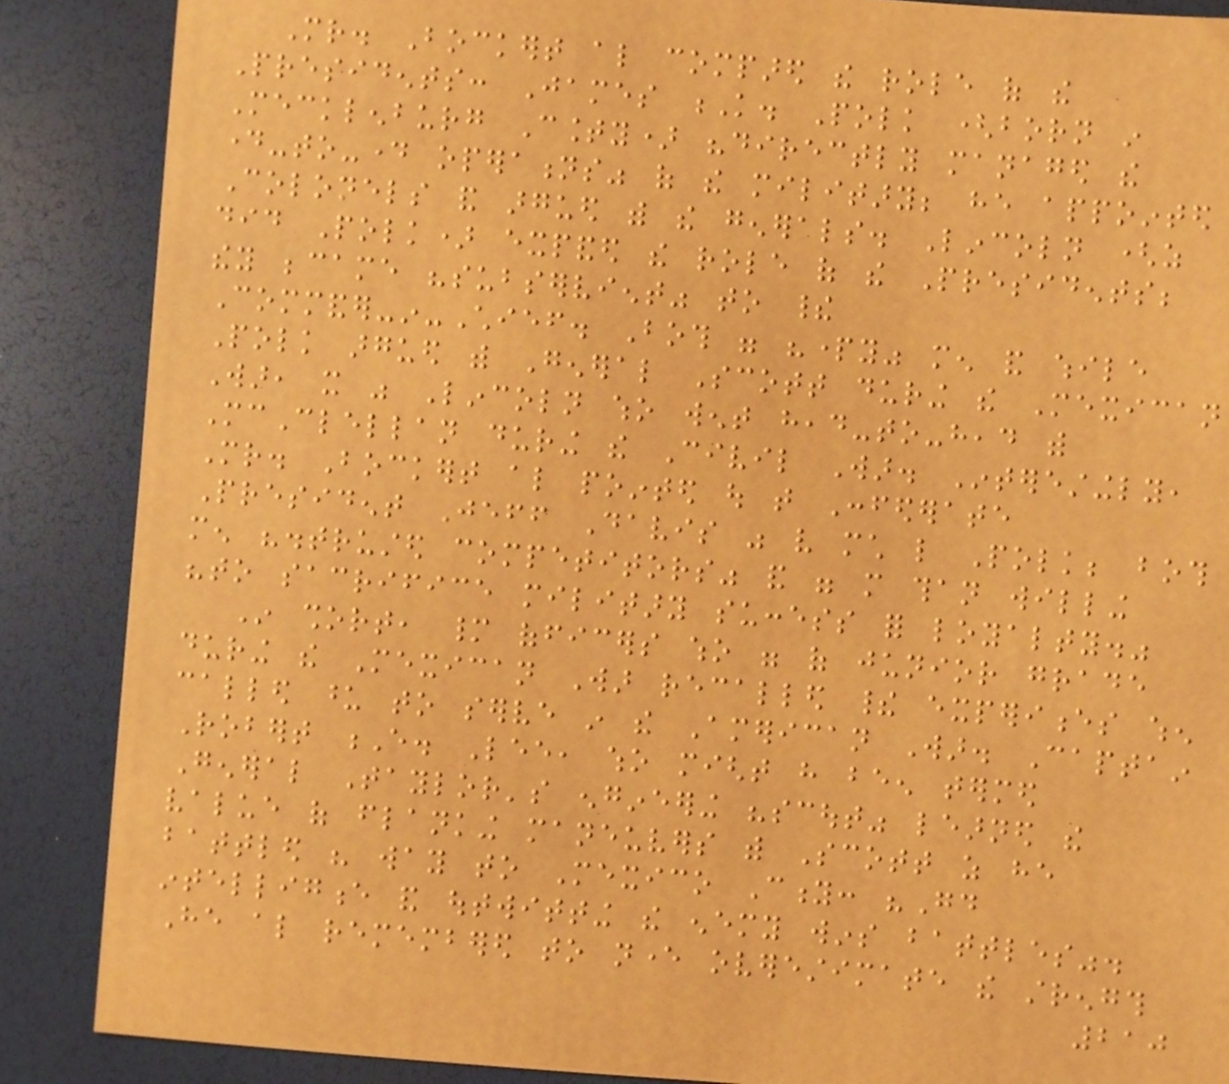Mr. Bockert also compared the role of the
Presidents: James K. Polk (born in
Mecklenburg County) "directly managed the
day-to-day operations" of the military; he appointed
Colonels and argued with the generals. Lincoln (as
did Polk) expanded the role of the Presidents;
they became "subservient" to their
Commander-in-Chief. Both were "party" men and while
Polk argued with General Scott during the Mexican
War, it was Lincoln who went head-to-head with
McClellan during the Civil War. Interestingly,
Mr. Bockert also pointed out that Confederate
President Jeff Davis was very much like Polk; both
men "distrusted competitors" and were more than willing
"to sacrifice military success for loyalty."
In short, many officers who were of junior grade
during the Mexican War recalled their experiences when
called upon to serve in the American War. Captain
Robert E. Lee, who might have been termed
General Taylor's engineering "scout" learned the
value of flanking maneuvers with Scott as he
battled his way to Mexico City: "Good
intelligence and outwitting the enemy wins battles".
He also remembered to never overestimate the strength
210
